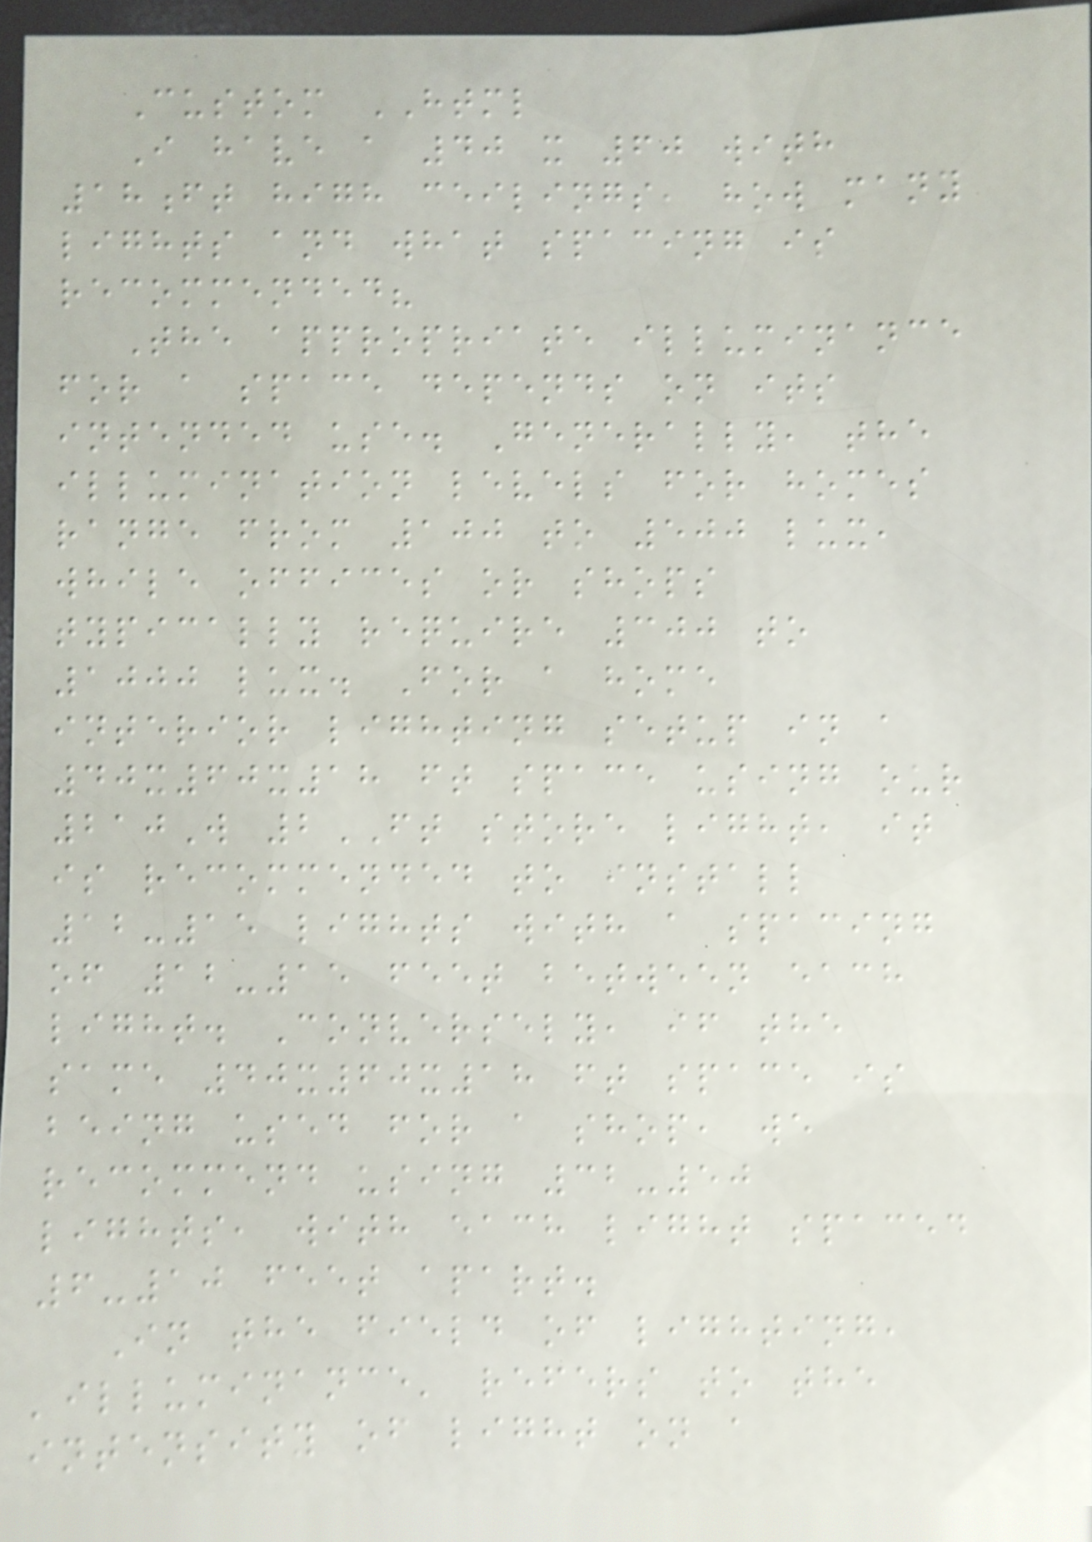Custom HTML
I have a 40 x 60 with
18ft high ceilings, how many
lights and what spacing is
recommended?
The appropriate illuminance
for a space depends on its
intended use. Generally, the
illumination levels for homes
range from 100 to 500 lux,
while offices or shops
typically require 300 to
1000 lux. For a home
interior lighting setup in a
40x60x18 ft space using our
210W 2FT store light, it
is recommended to install
12-15 lights with a spacing
of 12-15 feet between each
light. Conversely, if the
same 40x60x18 ft space is
being used for a shop, we
recommend using 32-50
lights, with each light spaced
6-10 feet apart.
In the field of lighting,
'illuminance' refers to the
intensity of light on a
